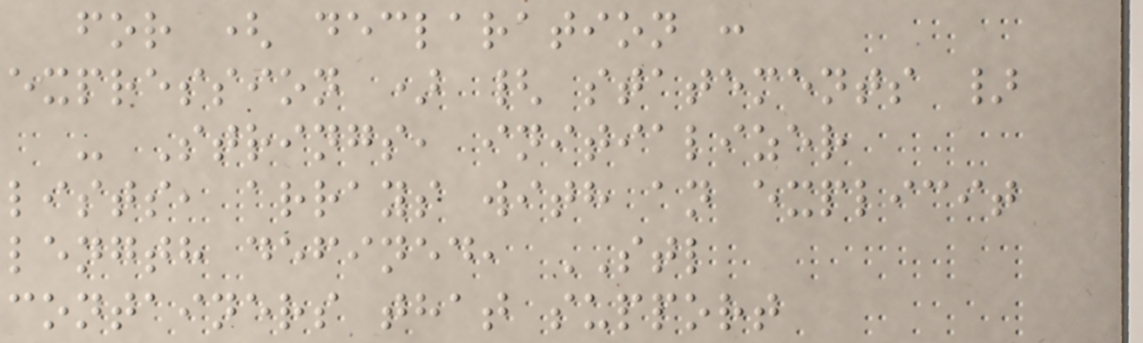for ( declaration :
expression ) { statements }
- Strings, initializer
lists, arrays with an explicit
length defined, STL
containers that support
